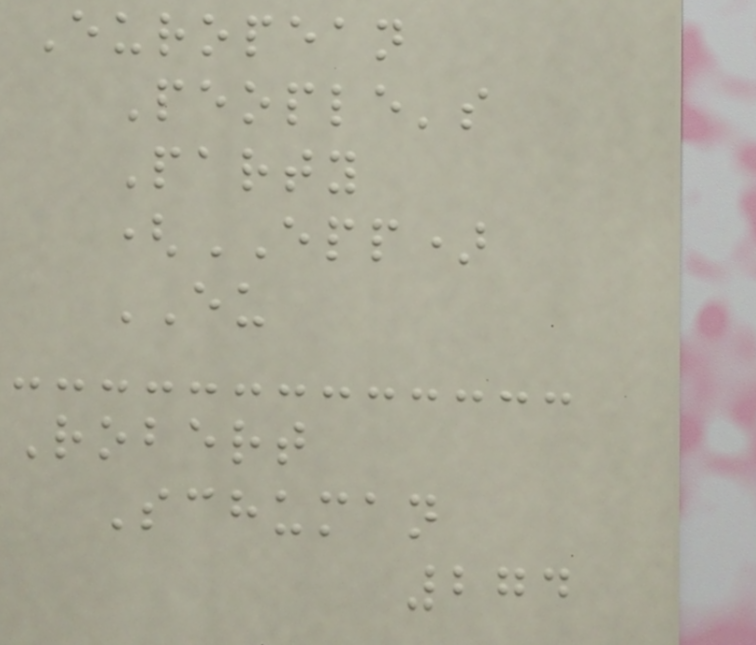European
People's
Party
(EPP)
EU
Robert
Schuman
274
